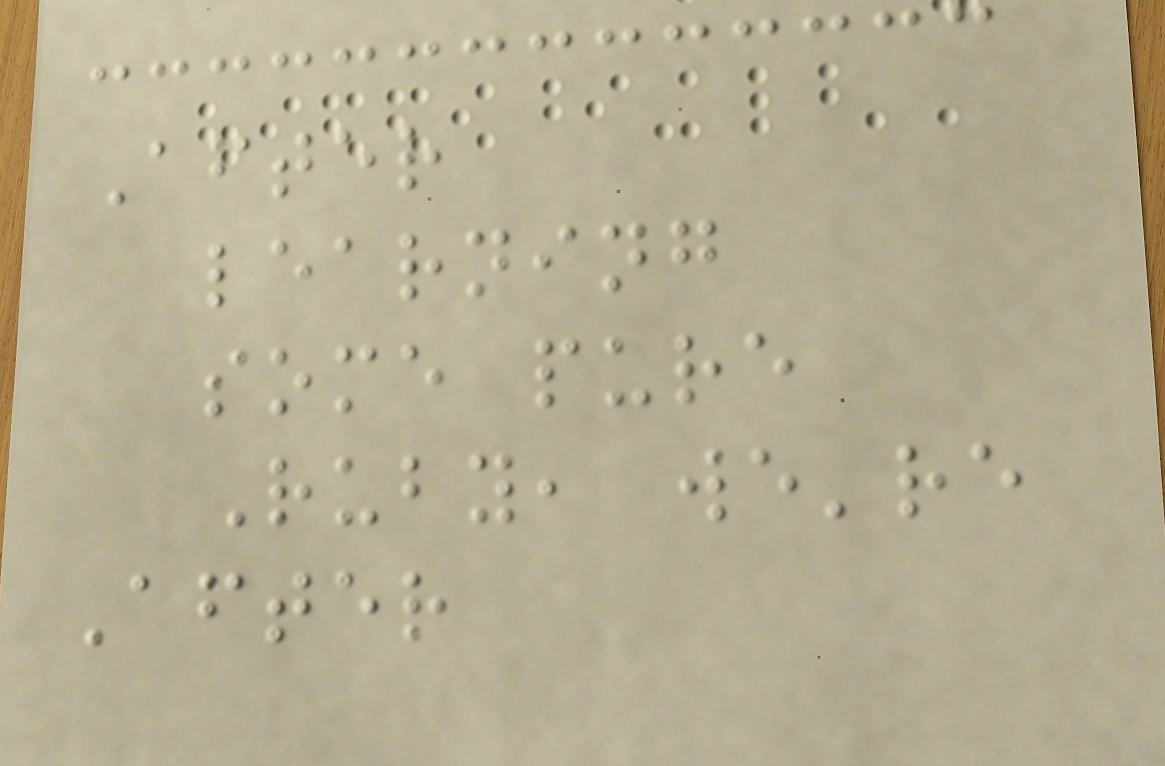After
learning
some pure
Ruby, we're
After
